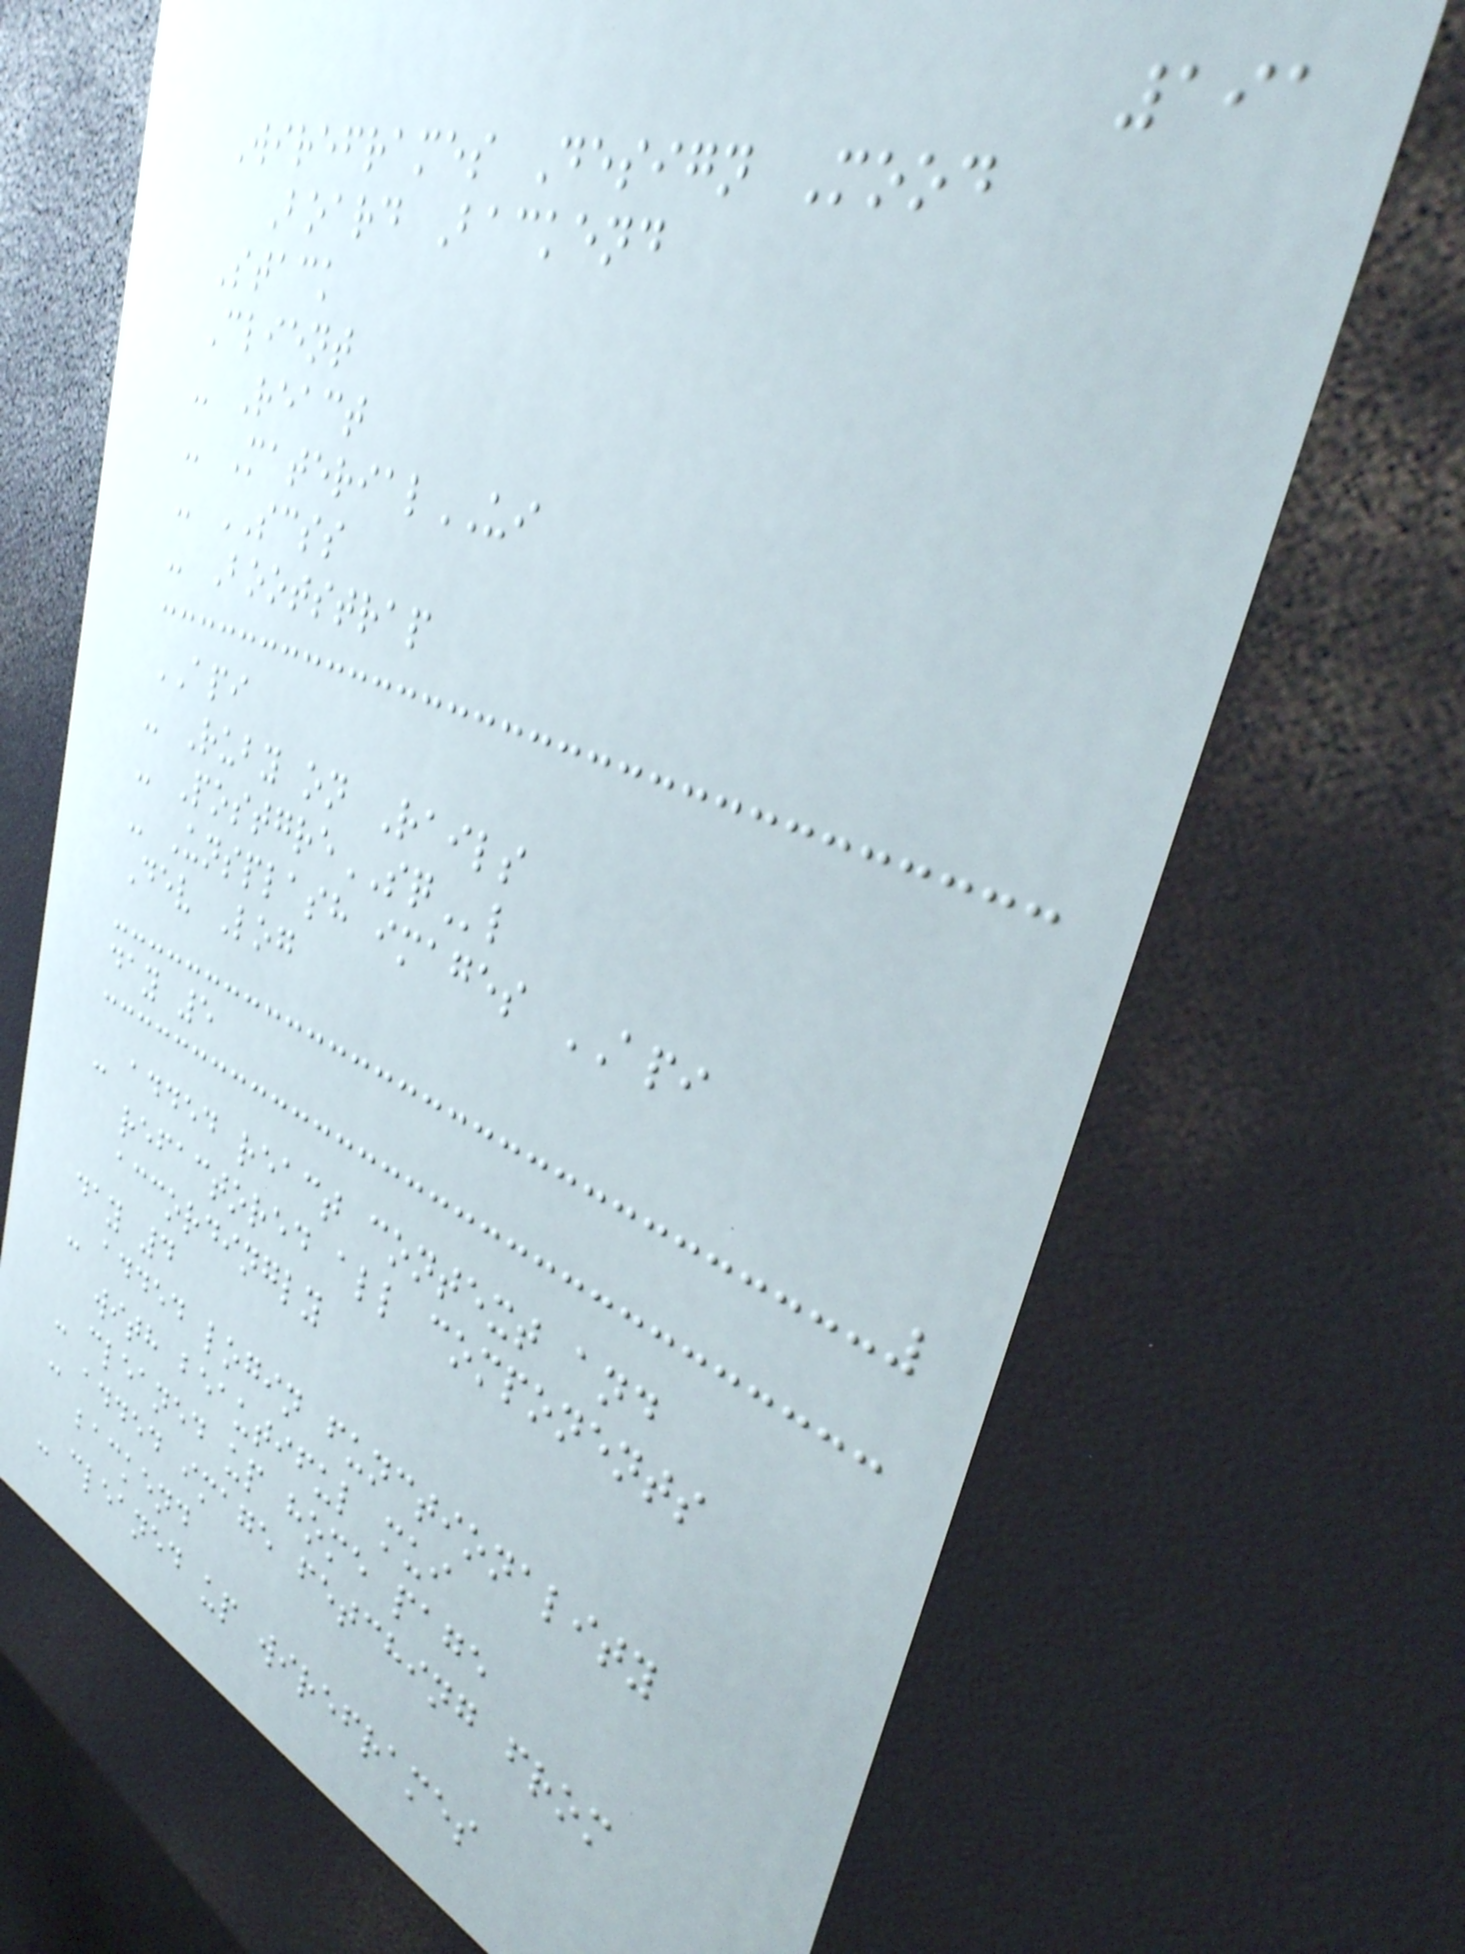191
Wireframes Design Mood
Board Backend
Stack
Client
- React
- MaterialUI
- SCSS
- Bootstrap
API
- Ruby on Rails
- PostgreSQl
- Unsplash images API
Dev Log
day 5
- added react context and
refactored all components
accordingly
day 4
- added login functionality
with beautiful mui
- cleaned up home page
- added image fetching from
backend
- cleaned up wireframes
